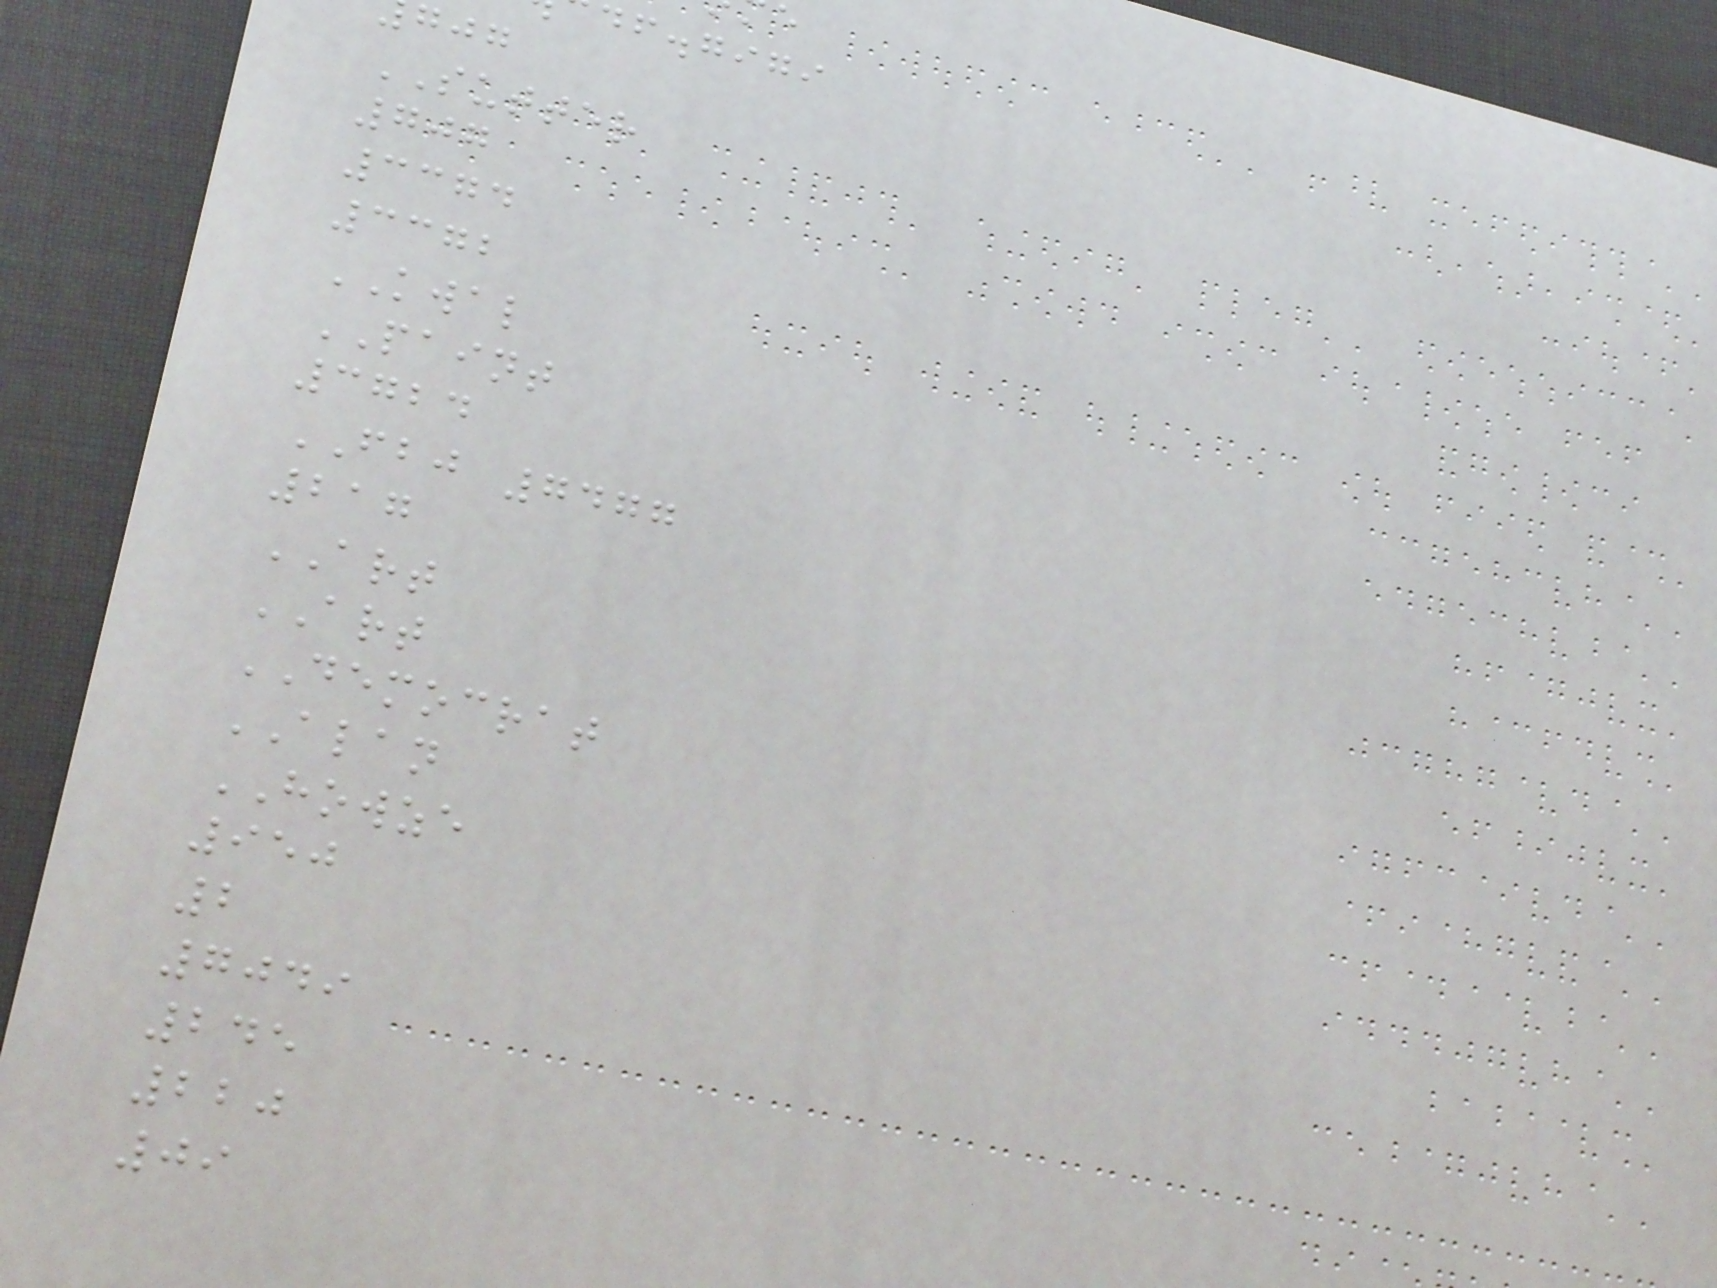df.gigi
SUTTER
707
3374
3372
KWAL
PAINT
3724
FBJ 7477
217
ART
ART
DEMOCRAT
ALAN
HOWZE
950
2
7049
245
220
09
